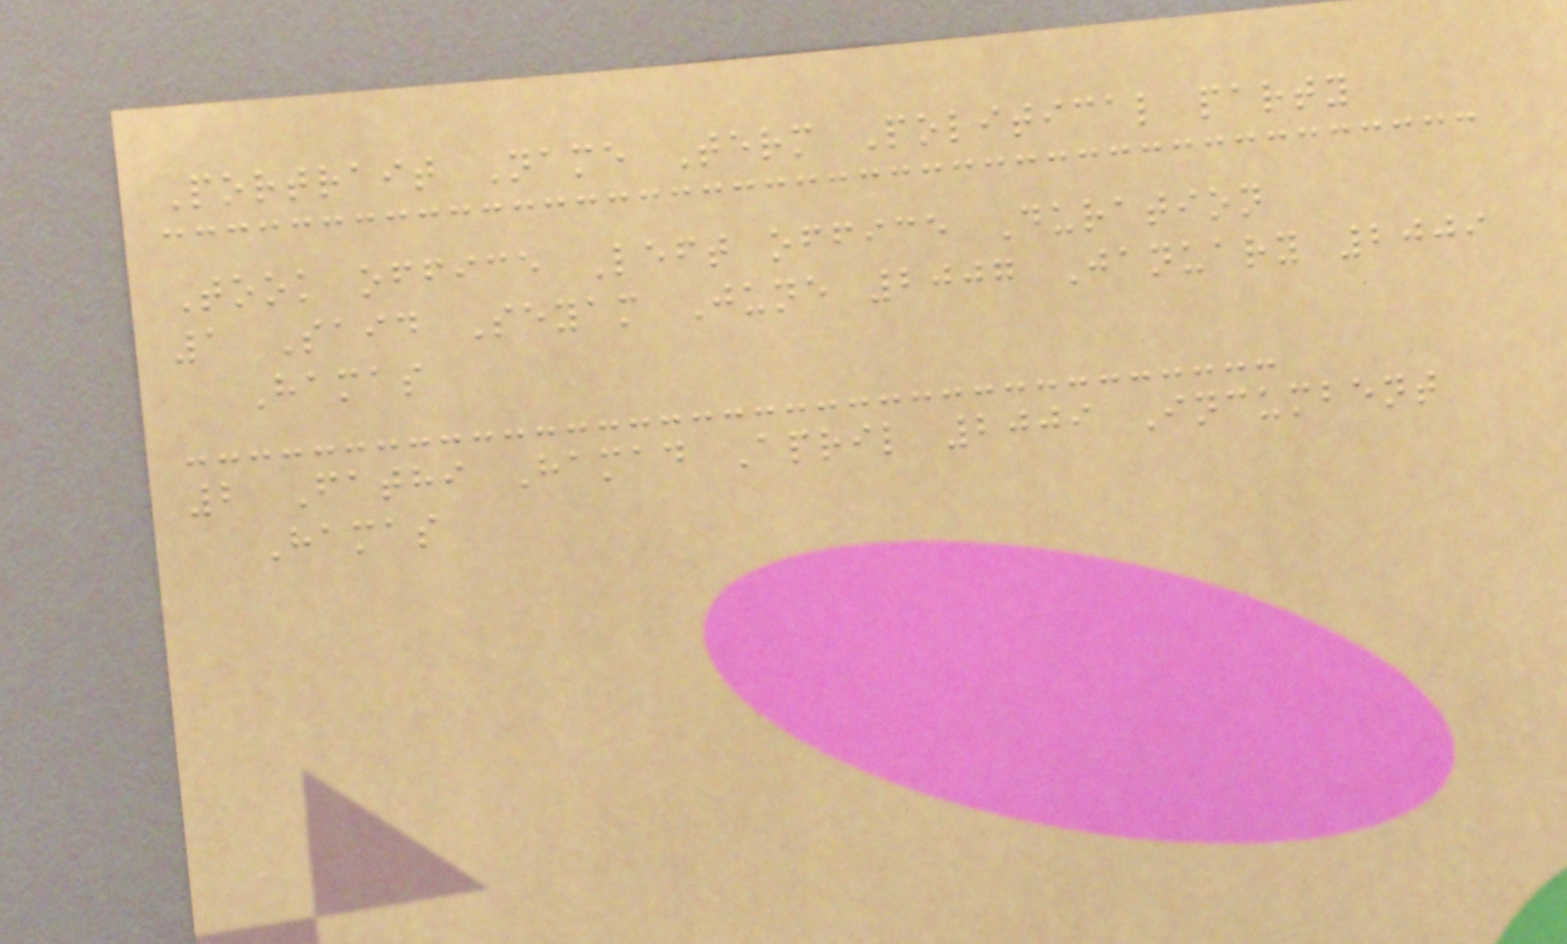Portrait Name Term Political party
Took office Left office Duration
1 Said Seyam June 2007 January 2009
Hamas
2 Fathi Hamad April 2009 Incumbent
Hamas
